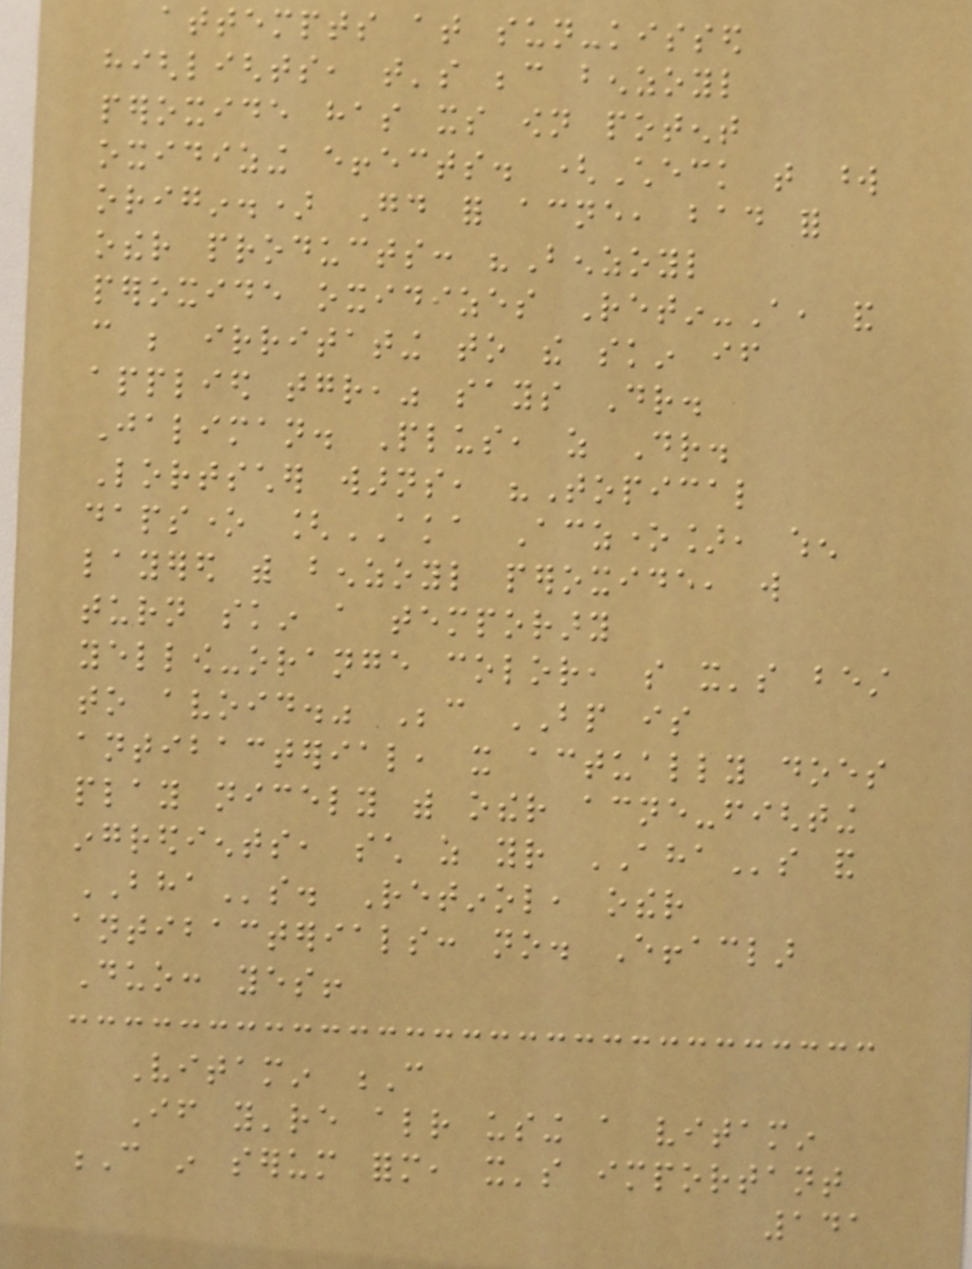attempts at sun-kissed
highlights, that's because benzoyl
peroxide has its own potent
oxidizing effects. (Check that word
origin.) Good for acne, bad for
other products: "Benzoyl
peroxide oxidizes Retin-A, and
can be irritating to the skin if
applied together," says Dr.
Jaliman. Plus, as Dr.
Lortscher warns, "Topical
dapsone [AKA Aczone], when
layered with benzoyl peroxide, will
turn skin a temporary
yellow-orange color, so it's best
to avoid." Because BP is
antibacterial, it actually does
play nicely with other acne-fighting
ingredients, such as your AHAs and
BHAs. Retinol, other
antibacterials: no. Effaclar
Duo: yes!
Vitamin C
If you're already using a vitamin
C in serum form, it's important
141
